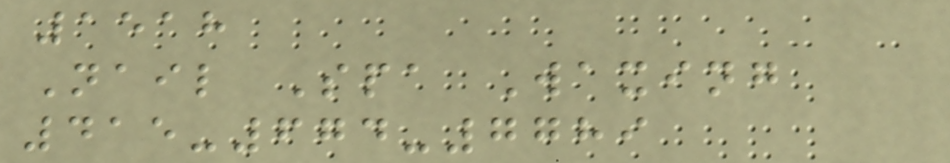1518
Nail Spa Waxing
415-674-7789
